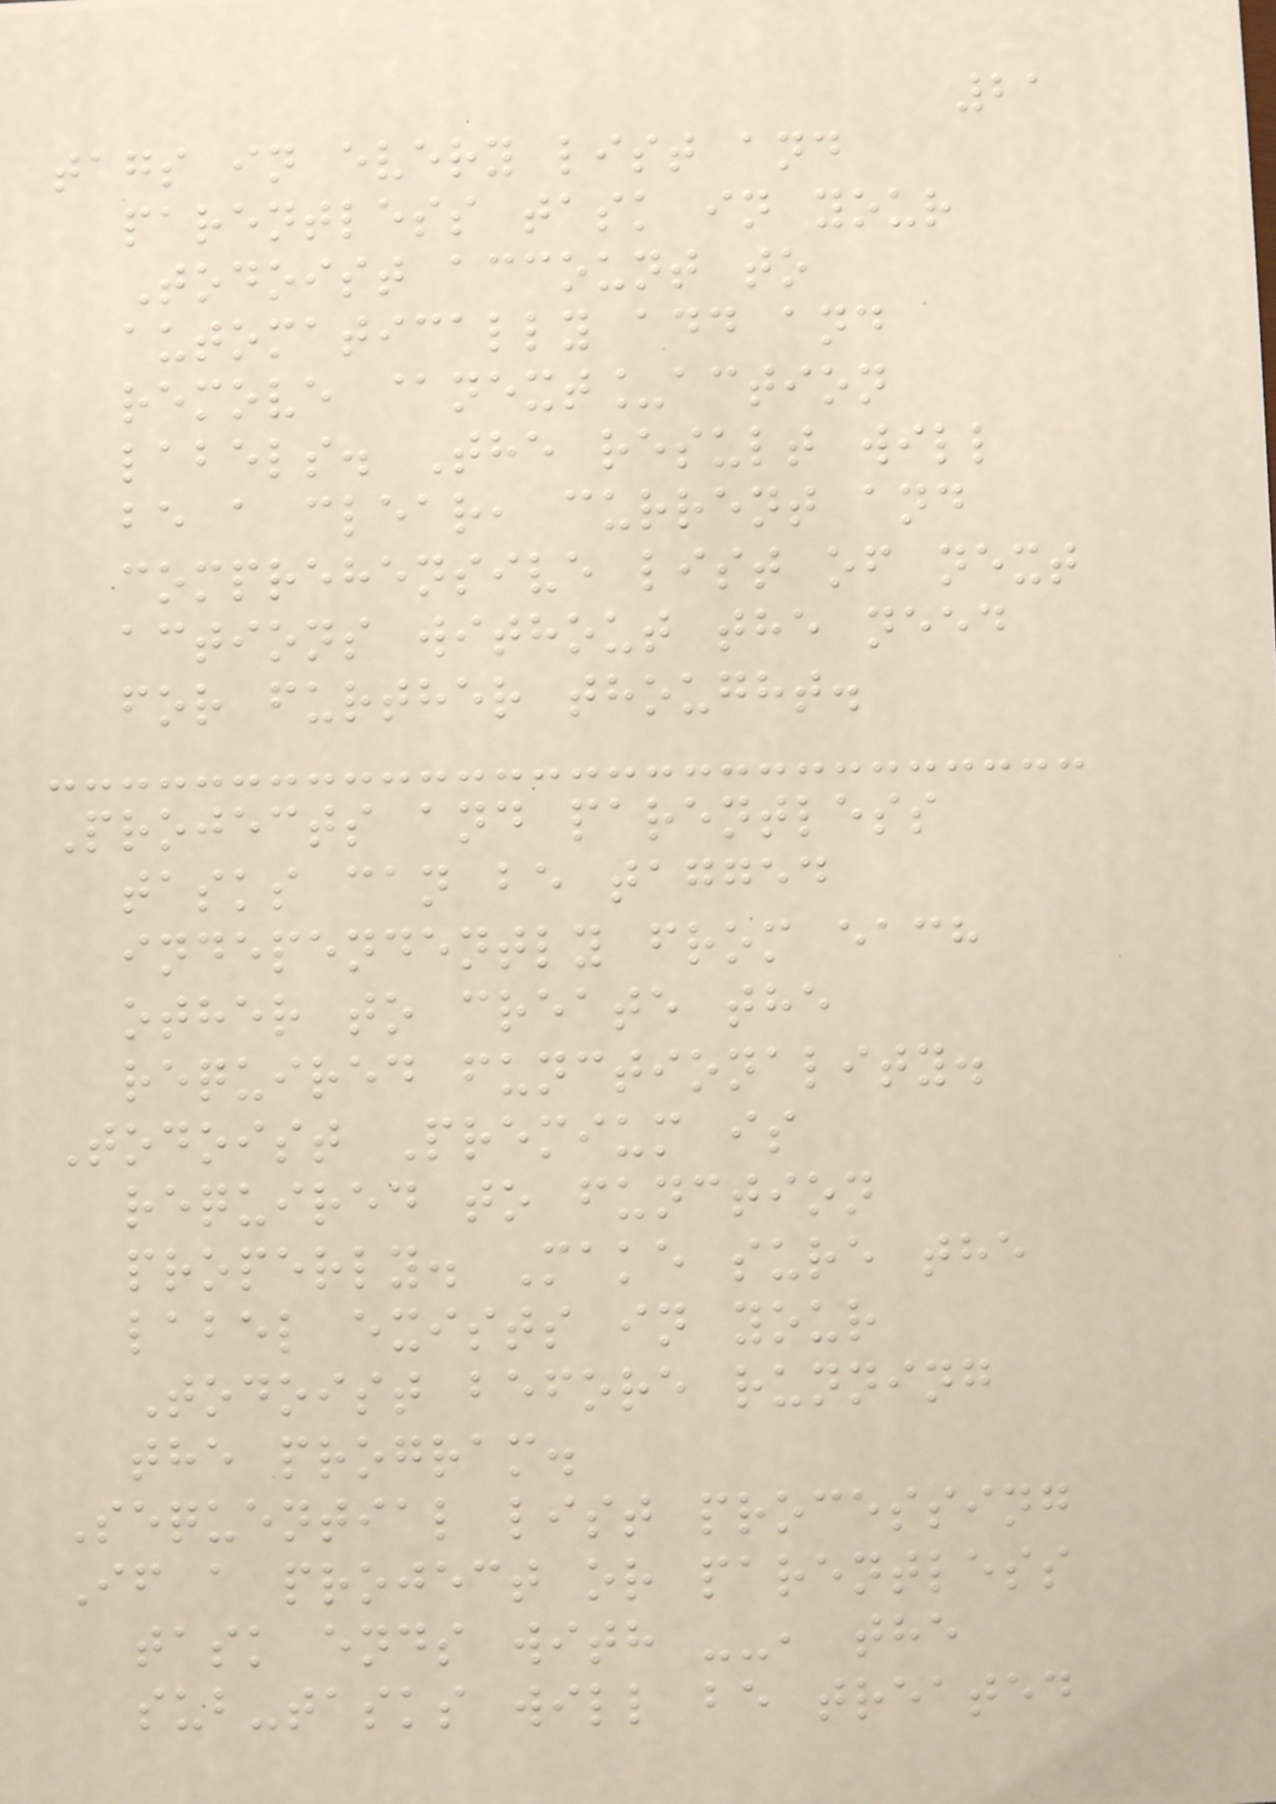21
tags in every list and
parentless task in your
Todoist account to
automatically add and
remove @next_action
labels. The result will
be a clear, current and
comprehensive list of next
actions without the need
for further thought.
Projects and parentless
tasks can be tagged
independently from each
other to create the
required functionality.
Todoist Premium is
required to function
properly. Make sure the
label exists in your
Todoist before running
the program.
Sequential list processing
If a project or parentless
task ends with --, the
sub-tasks will be treated
